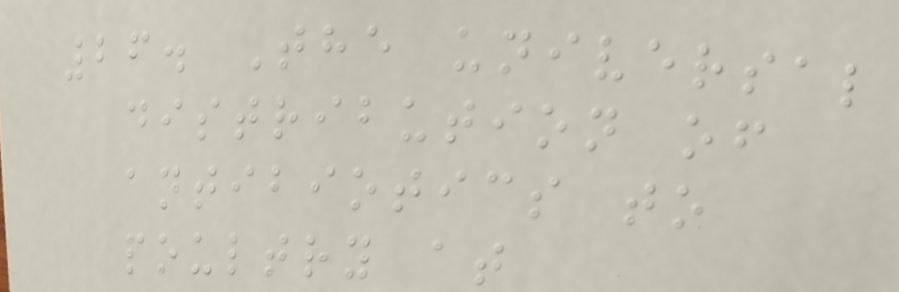26. The universal
distribution of
antibiotics to
poultry at
